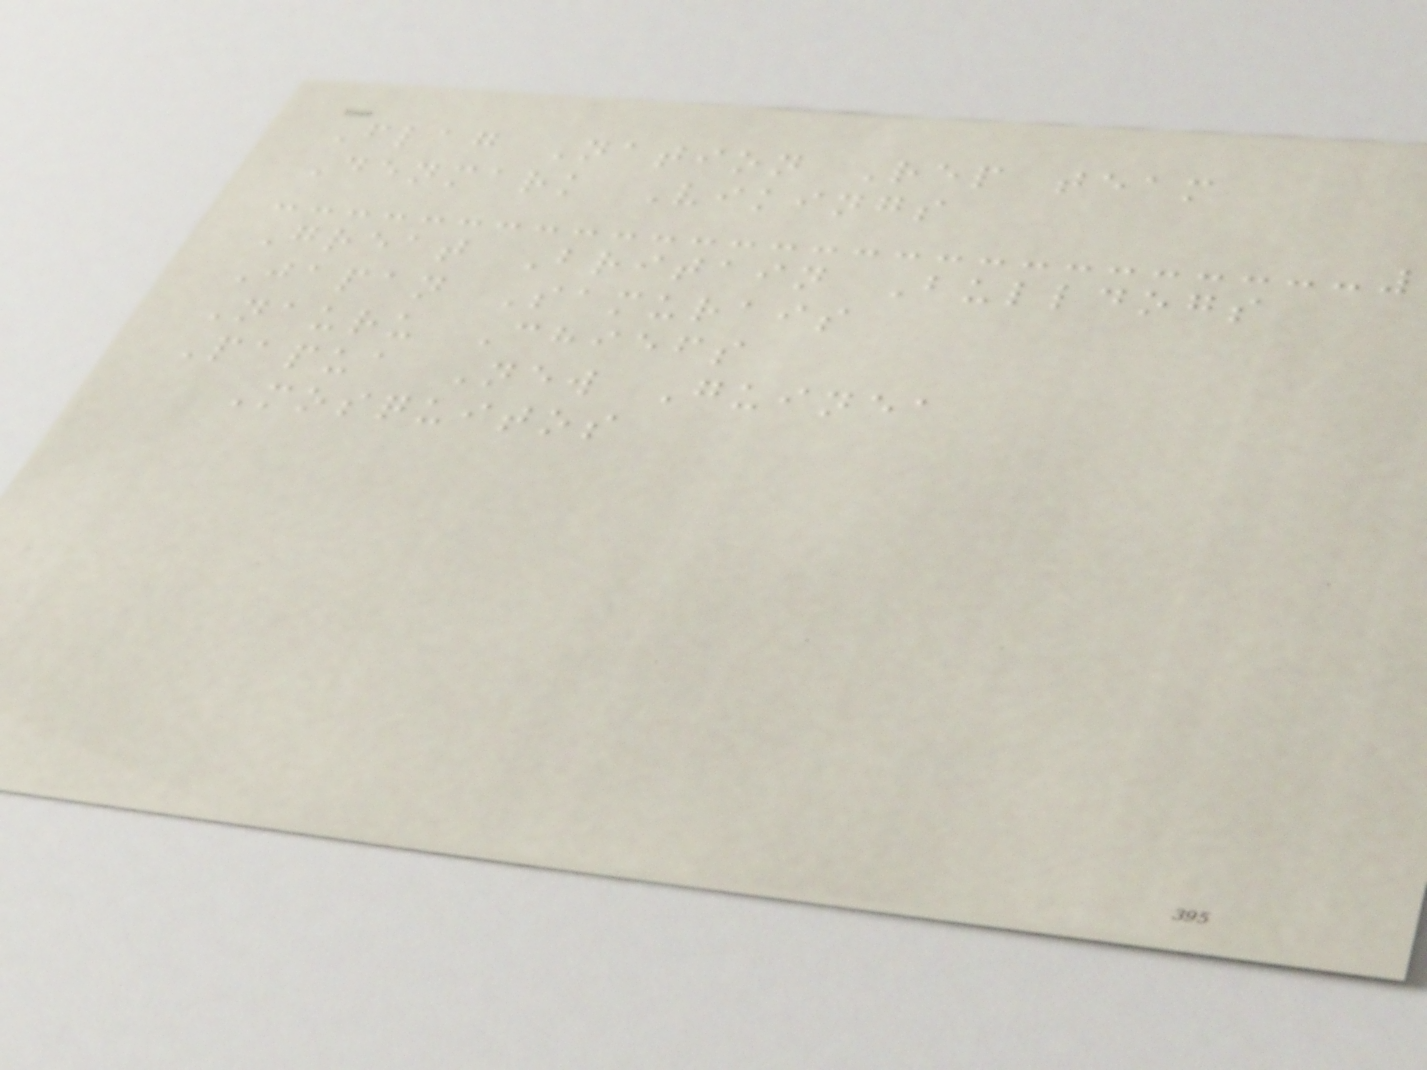Flag Nation Rep team
Denmark Vikings
Great Britain Bulldogs
Japan Samurais
Nauru Chiefs
Papua New Guinea
Mosquitos
